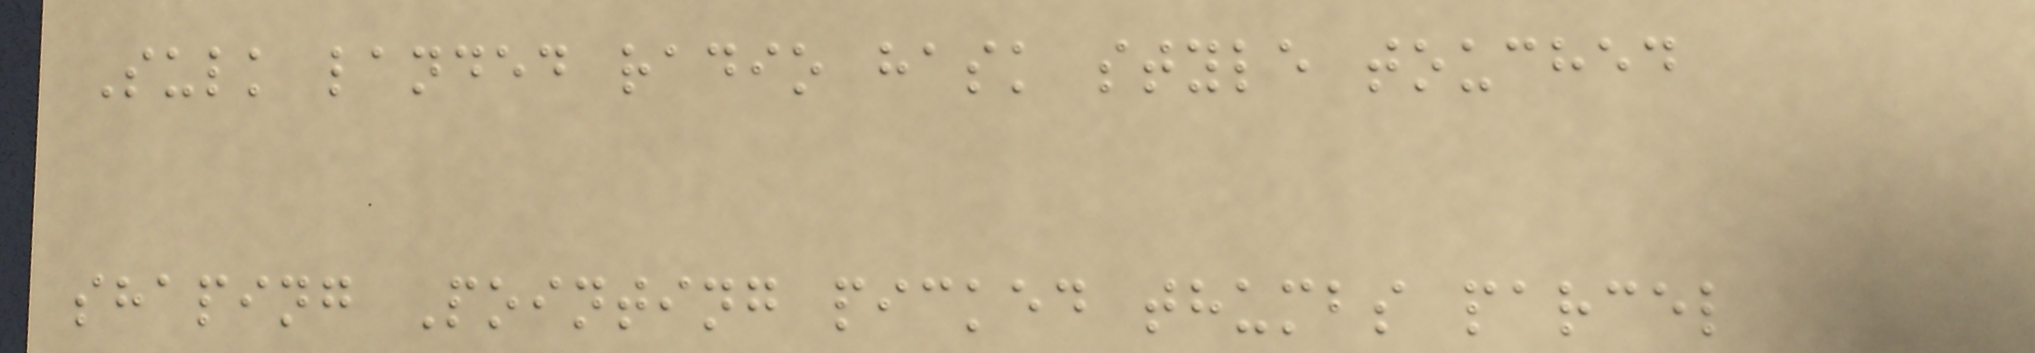Sulk landed radio hask style touched
shaping Pointing picked thumbs parcel
